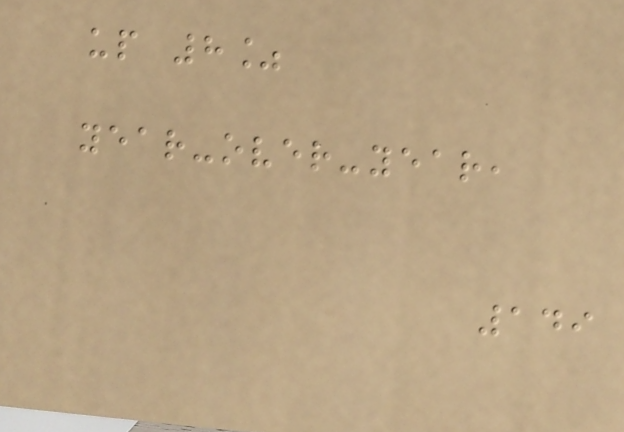up 8%
year-over-year,
149
